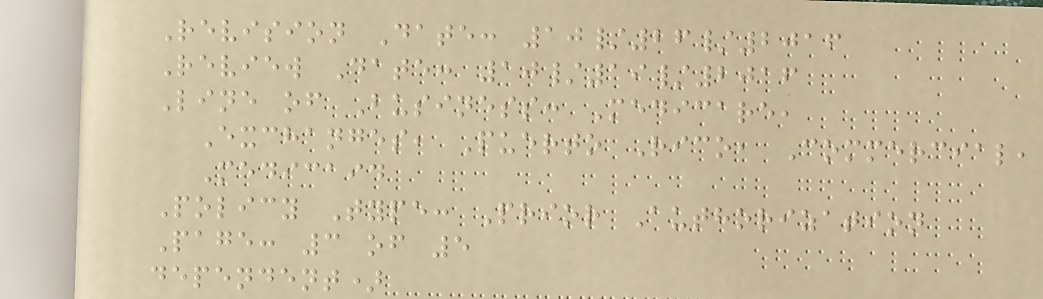Revision Date: 10/26/2016
Review Date: 10/19/2016
Line of Business: Medicare,
Exchanges, Puerto Rico, Commercial,
Medicaid
Policy Type: Prior Authorization
Page: 3 of 5
dependent)
